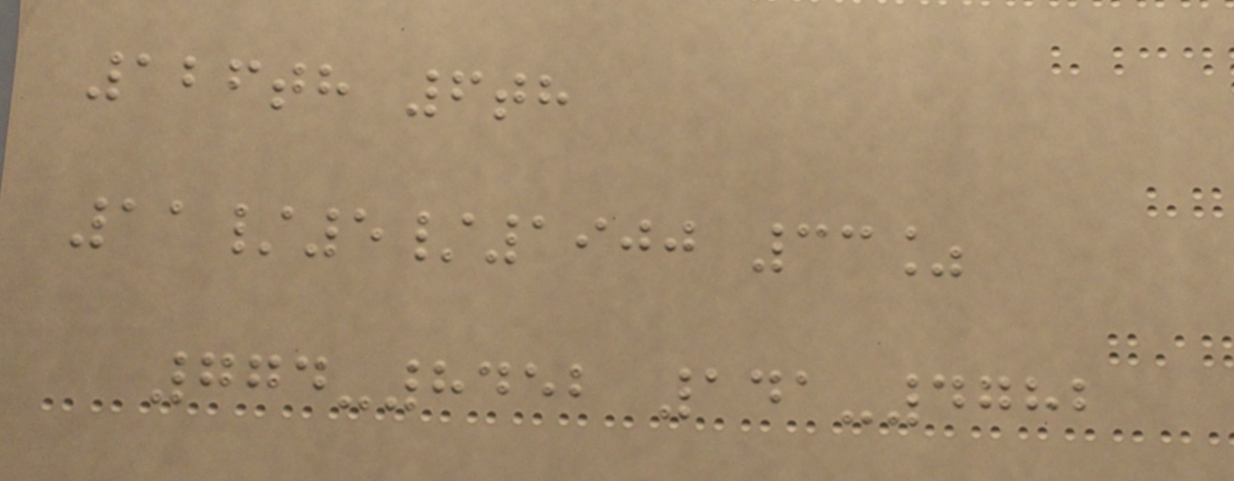126th 6th
11/5/1900 33%
774-8452 141-4782
